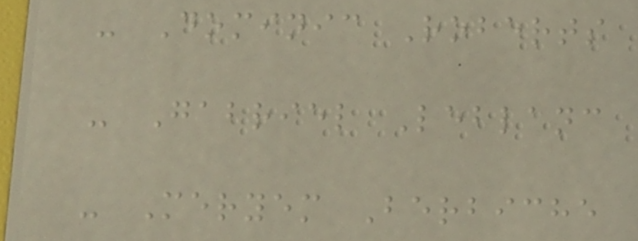- Dominic Roberts
- Gabriel Leblanc
- Meryem Berbiche
